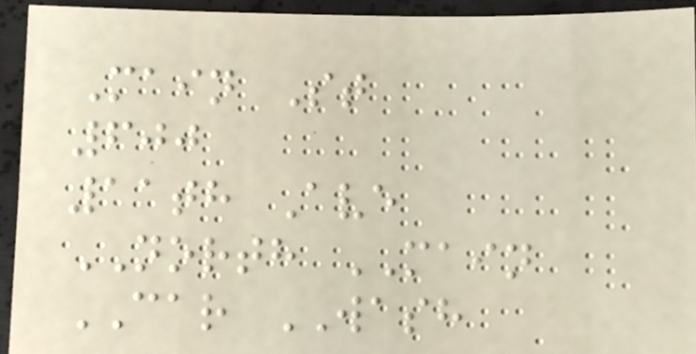Main St
600
11th Ave
NORTH MAIN
CAR WASH
